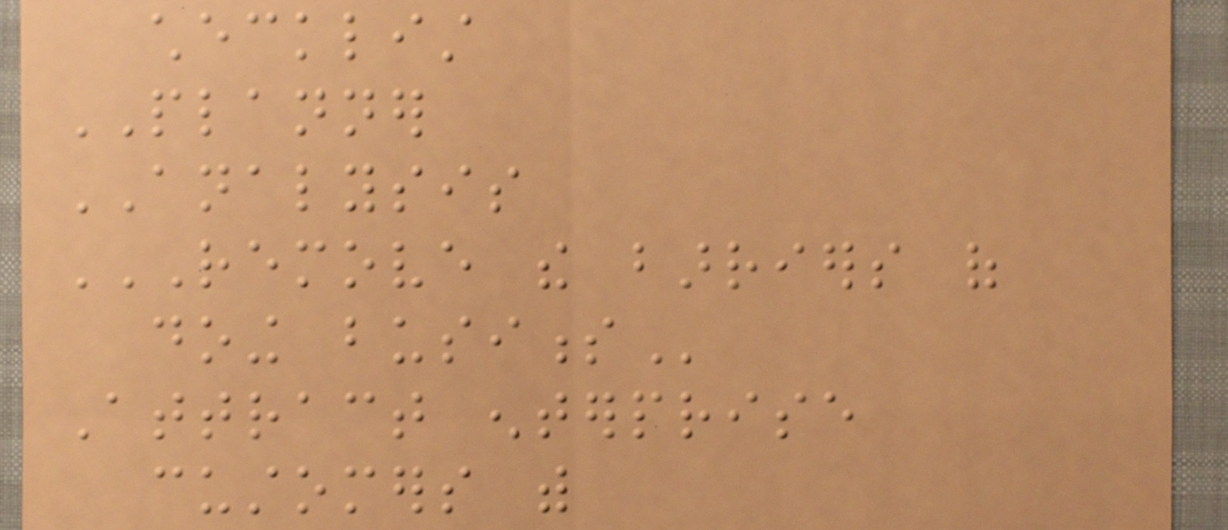checklist
PLANNER
ANALYSIS
REMOVE THE BARRIERS OF
DOING BUSINESS
Attract enterprise
customers with
